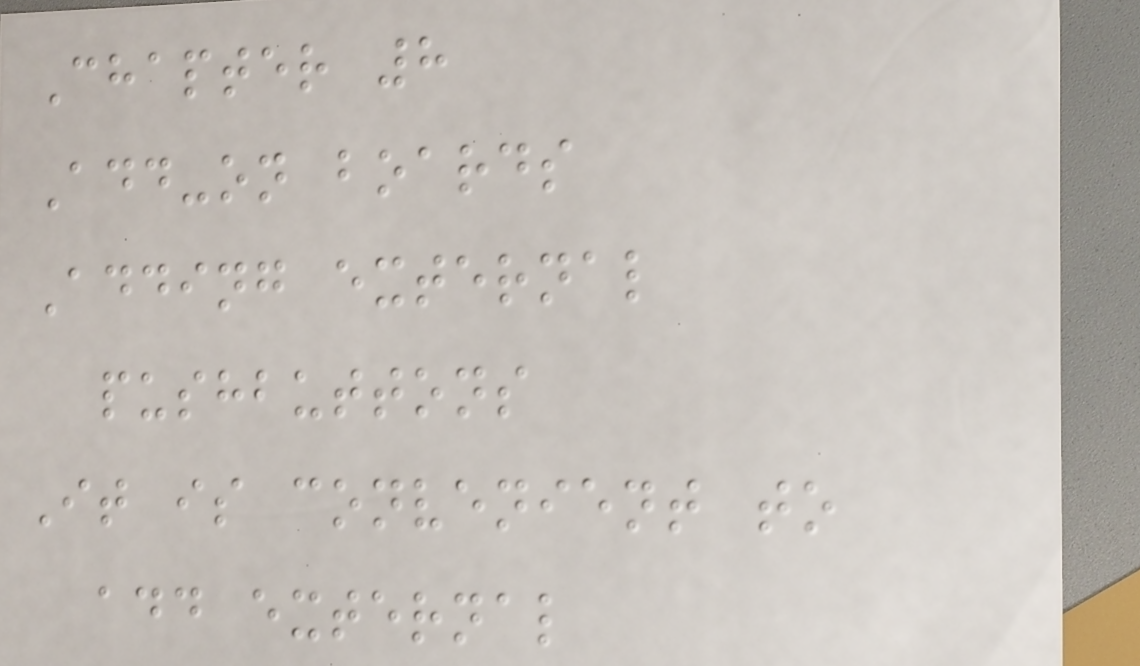Chapter 8
Add-on boards
Adding external
pushbuttons
It is convenient to
add external
